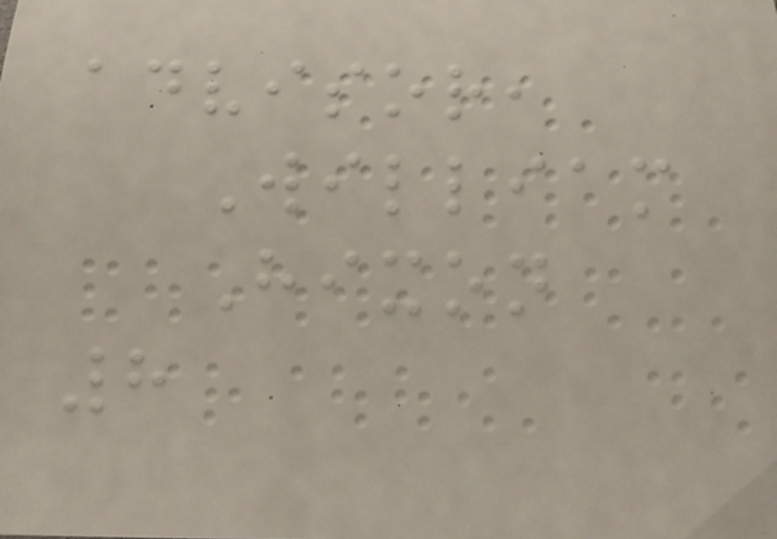advisor,
William
Hixon
8
